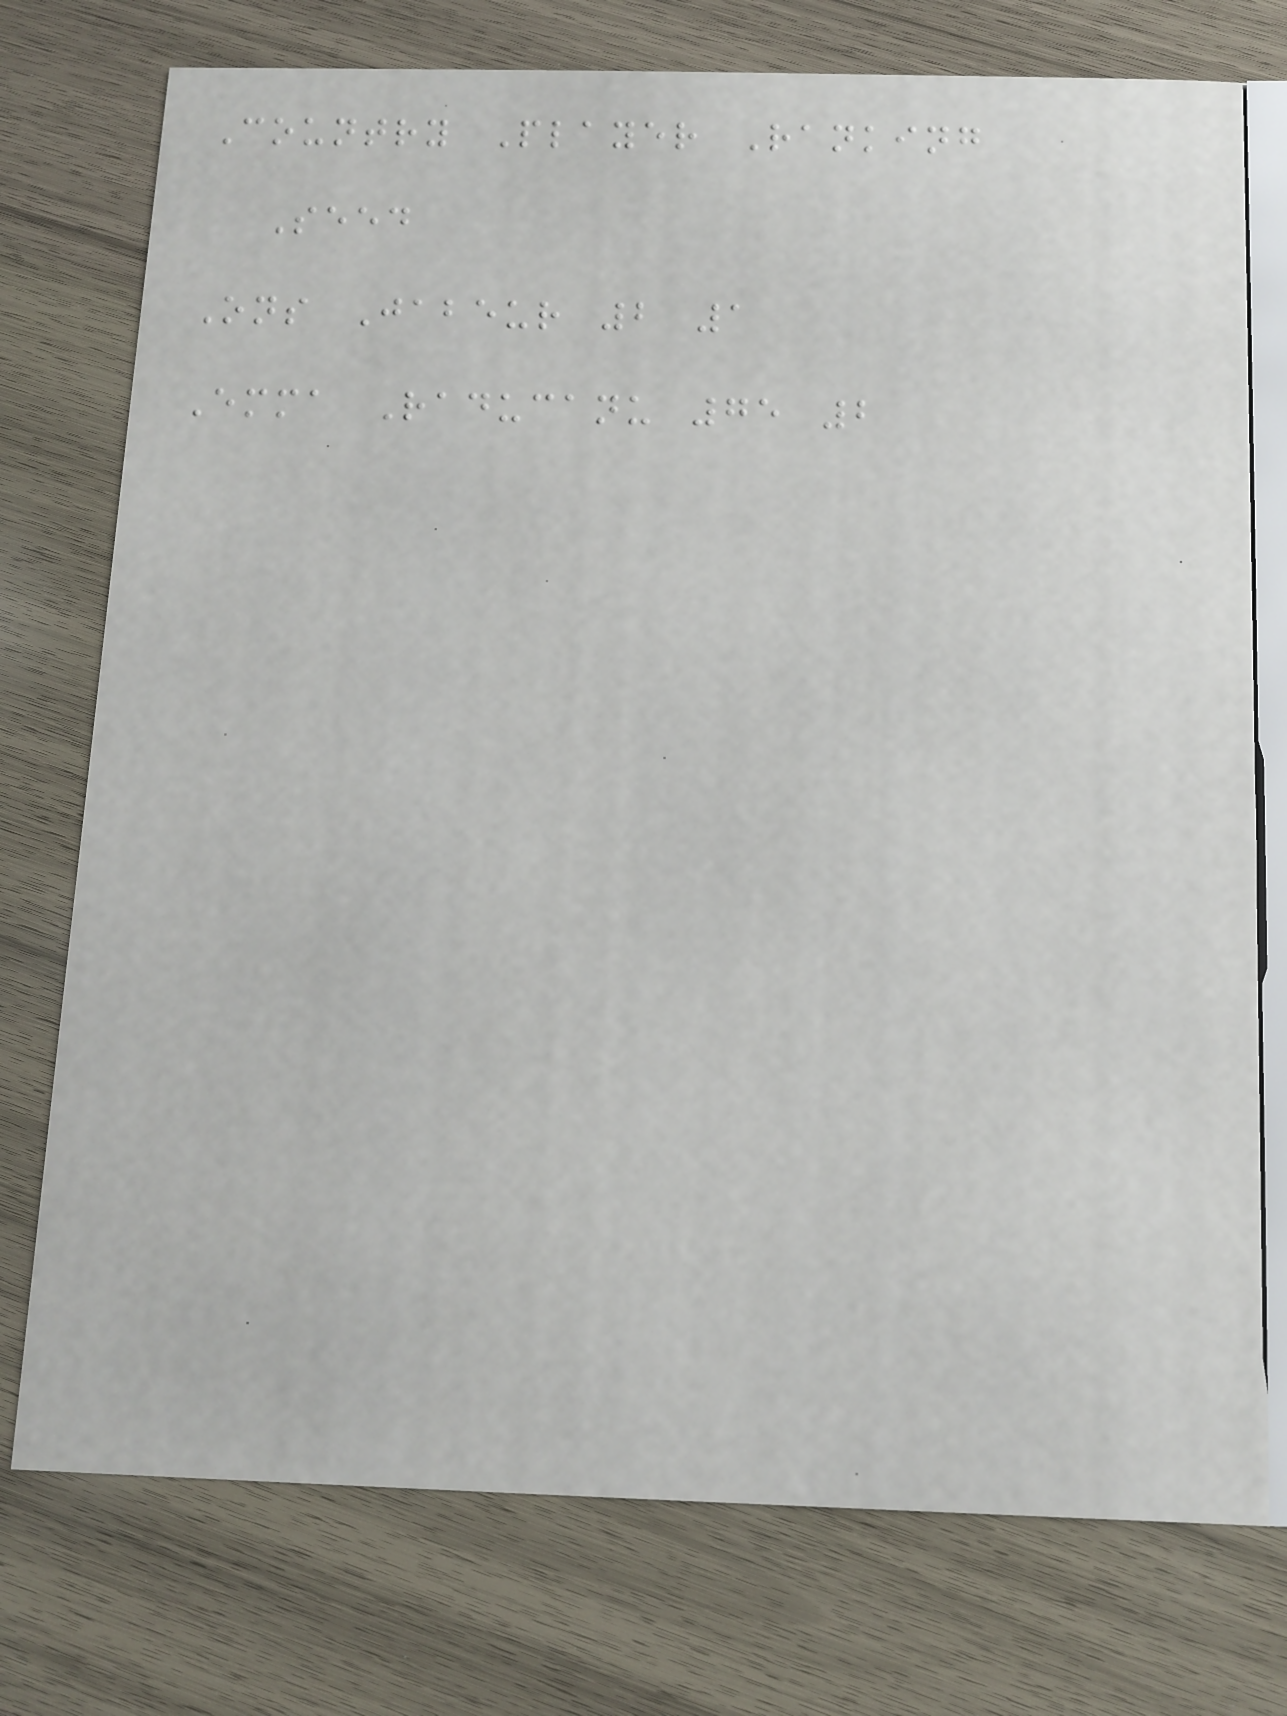Country Player Ranking
Seed
Ons Jabeur 2 1
Emma Raducanu 75 2
